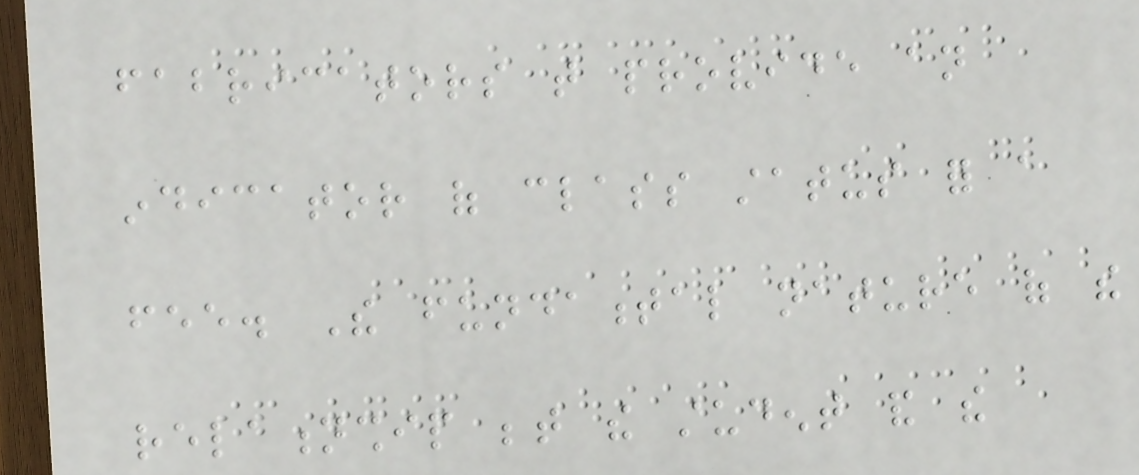fabricators that provide an
indicator of class status for a
fee. The fundamental nature of the
relationship between the student and the
